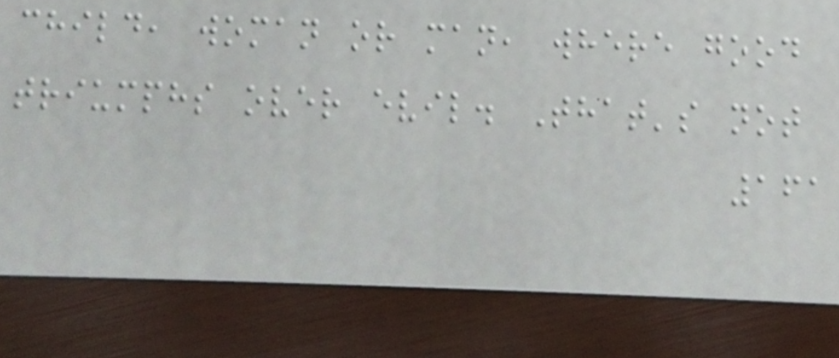child, woman or man, where good
triumphs over evil. That's not
161
